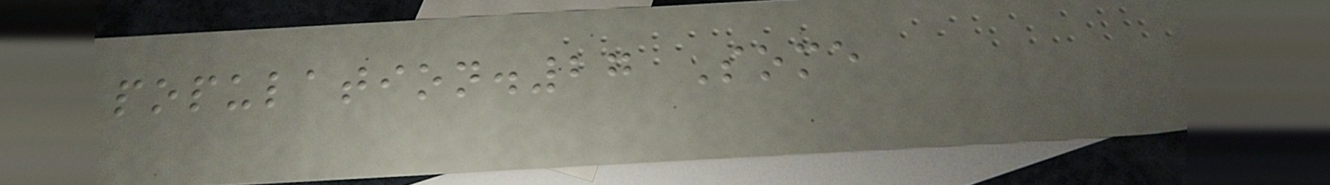population.27 Some
